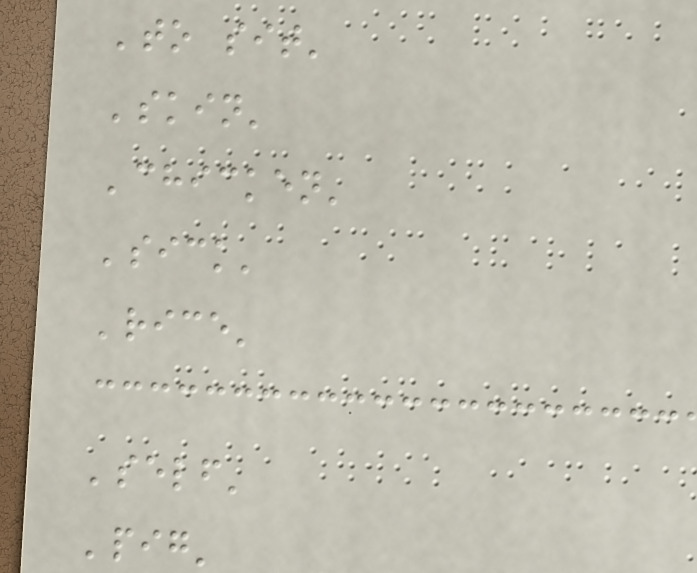'to sit'
'skin'
'chicken'
'sick'
'rice'
'self'
'pig'
